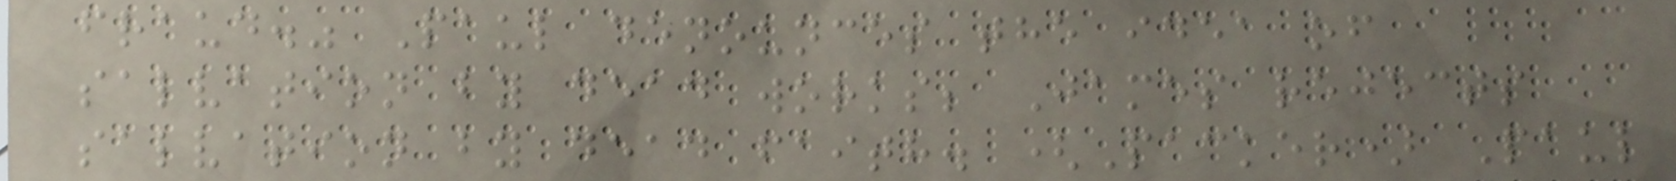fraud." Paul denounces the idea of
salvation by dead works; James rejects
salvation by dead faith. (Packer) Paul
